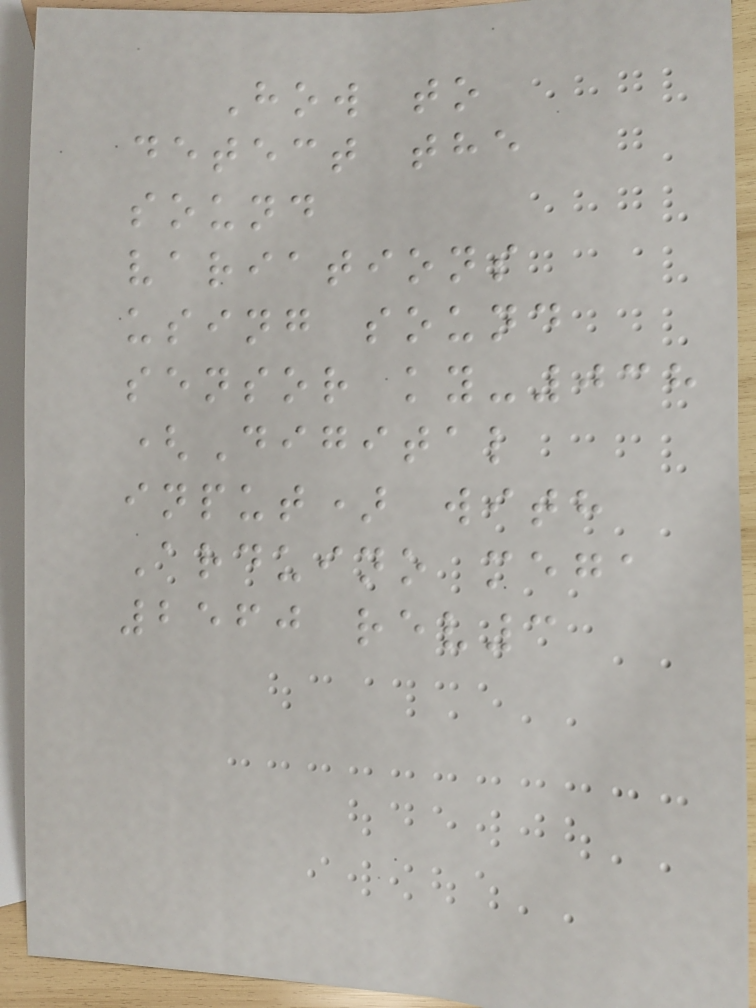How to
detect the
sound
variations
using sound
sensor ky-038
(Digital
input) with
Arduino mega
2560 rev3
